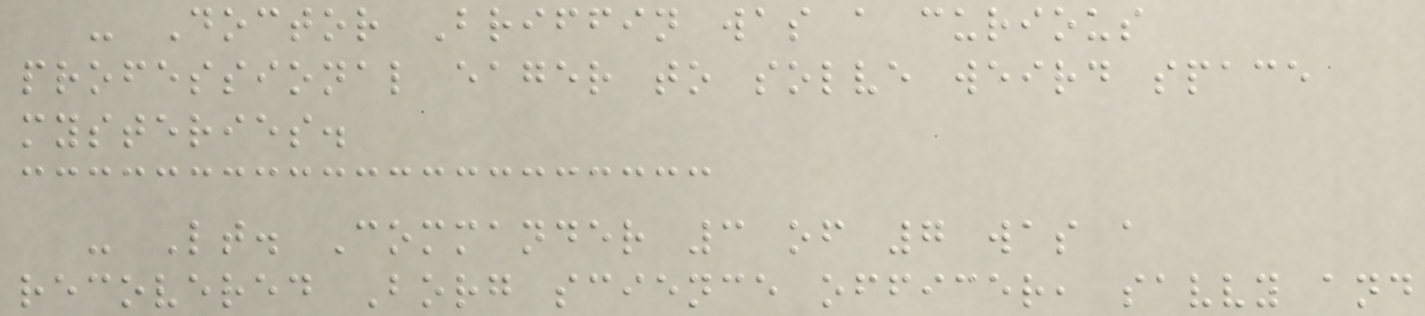- Doctor Briffin was a curious
professional eager to solve weird space
mysteries.
- Lt. Commander 3 of 7 was a
recovered Borg science officer, savvy and
